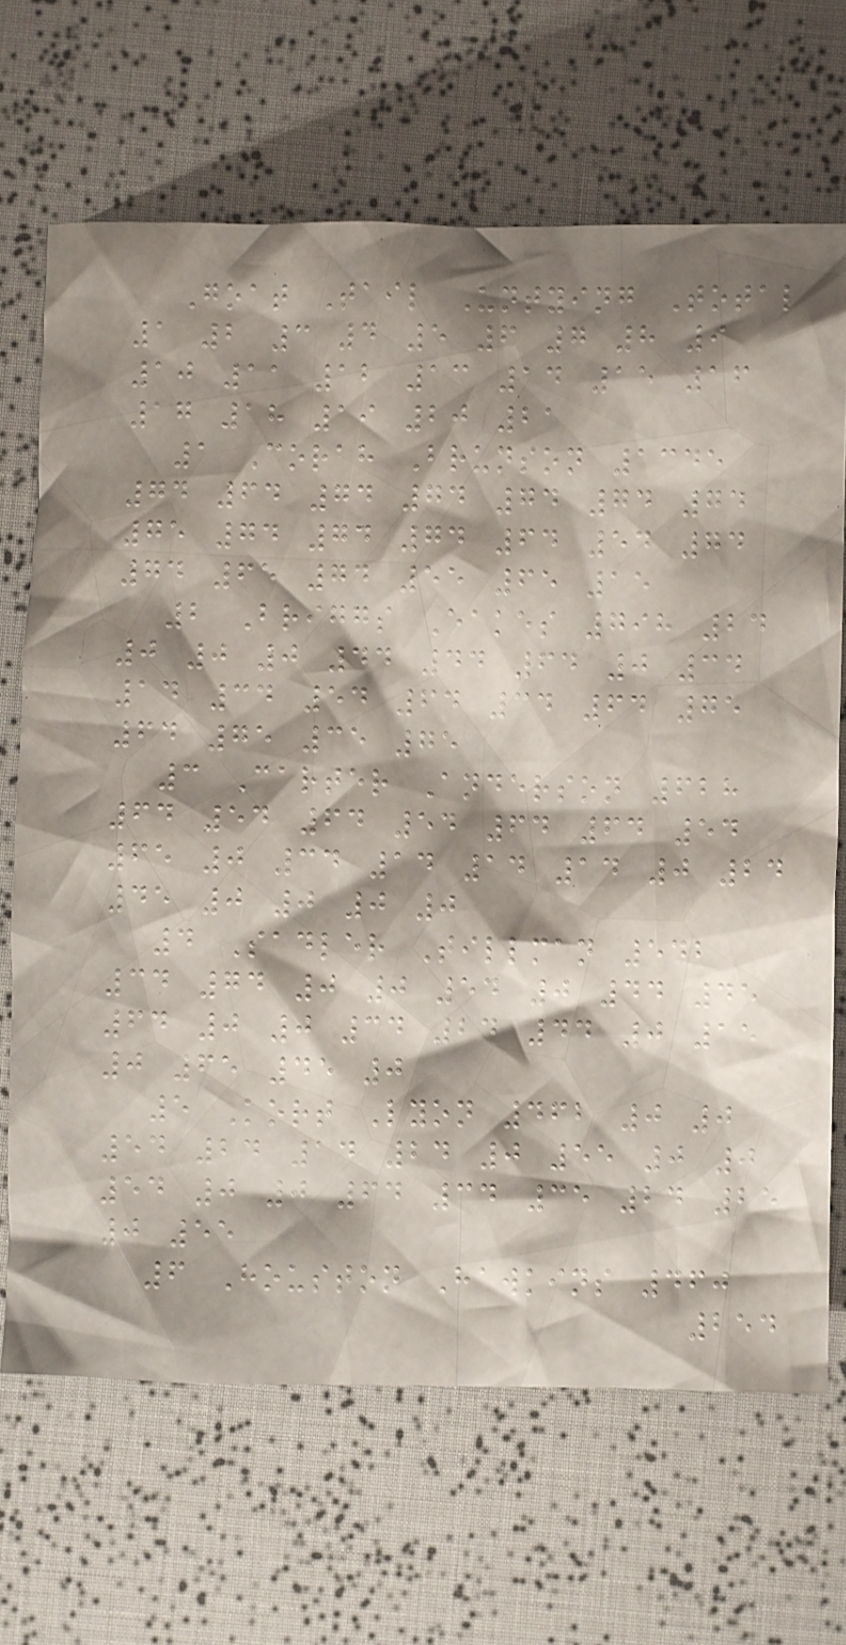Goat Tail Untying Total
1 2 3 4 5 6 7 8 9
10 11 12 13 14 15 16
17 18 19 20 21
1 Corah Brunson 1345
74 64 74 74 74 74 74
75 74 74 74 64 54 74
74 65 74 55 65 15
2 Briggs Eakes 798 24
0 0 0 44 44 64 0 34
14 34 54 64 34 64 75
64 75 35 75
3 Carter Anderson 628
64 54 64 54 64 64 54
65 0 34 14 14 14 0 24
45 0 0 0 0
4 Sadler Tillman 542
34 74 0 0 54 0 44 45
64 0 0 34 24 44 0 15
0 65 45 0
5 Kort Lyon 462 0 0
54 24 14 24 0 55 0 0
54 0 0 64 34 35 24 25
0 55
6 Houston Hawkins 460
254
